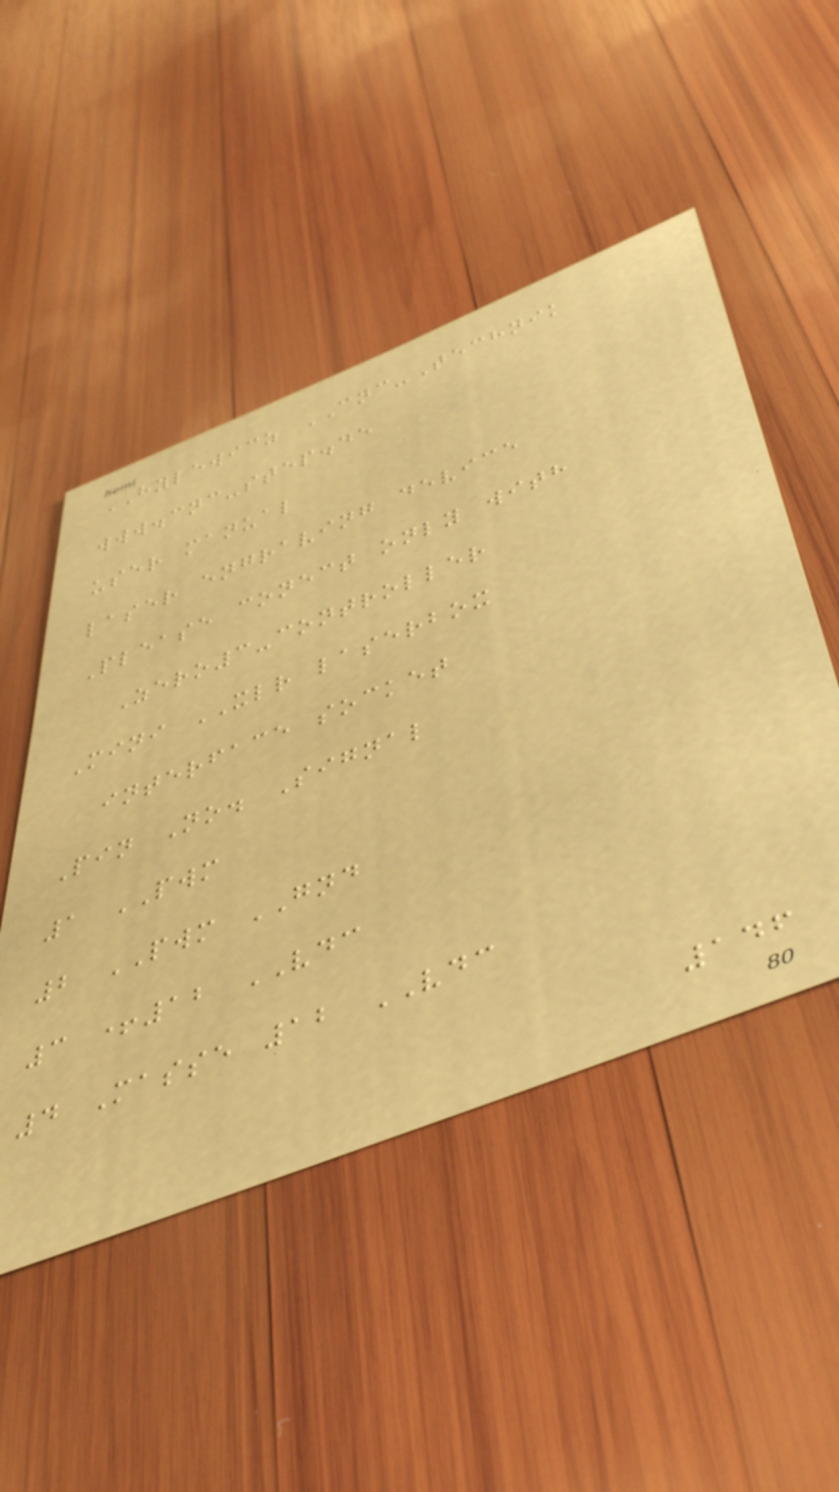HYLEWICZ CNC-Technik
www.cnc-step.de
user manual
laser engraving device
Please conect only with
Zero3-controller
Mini XLR laserbox
interface socket
Pin No. Signal
1 PWM
2 PWM GND
3 +12 VDC
4 Masse 12 VDC
146
